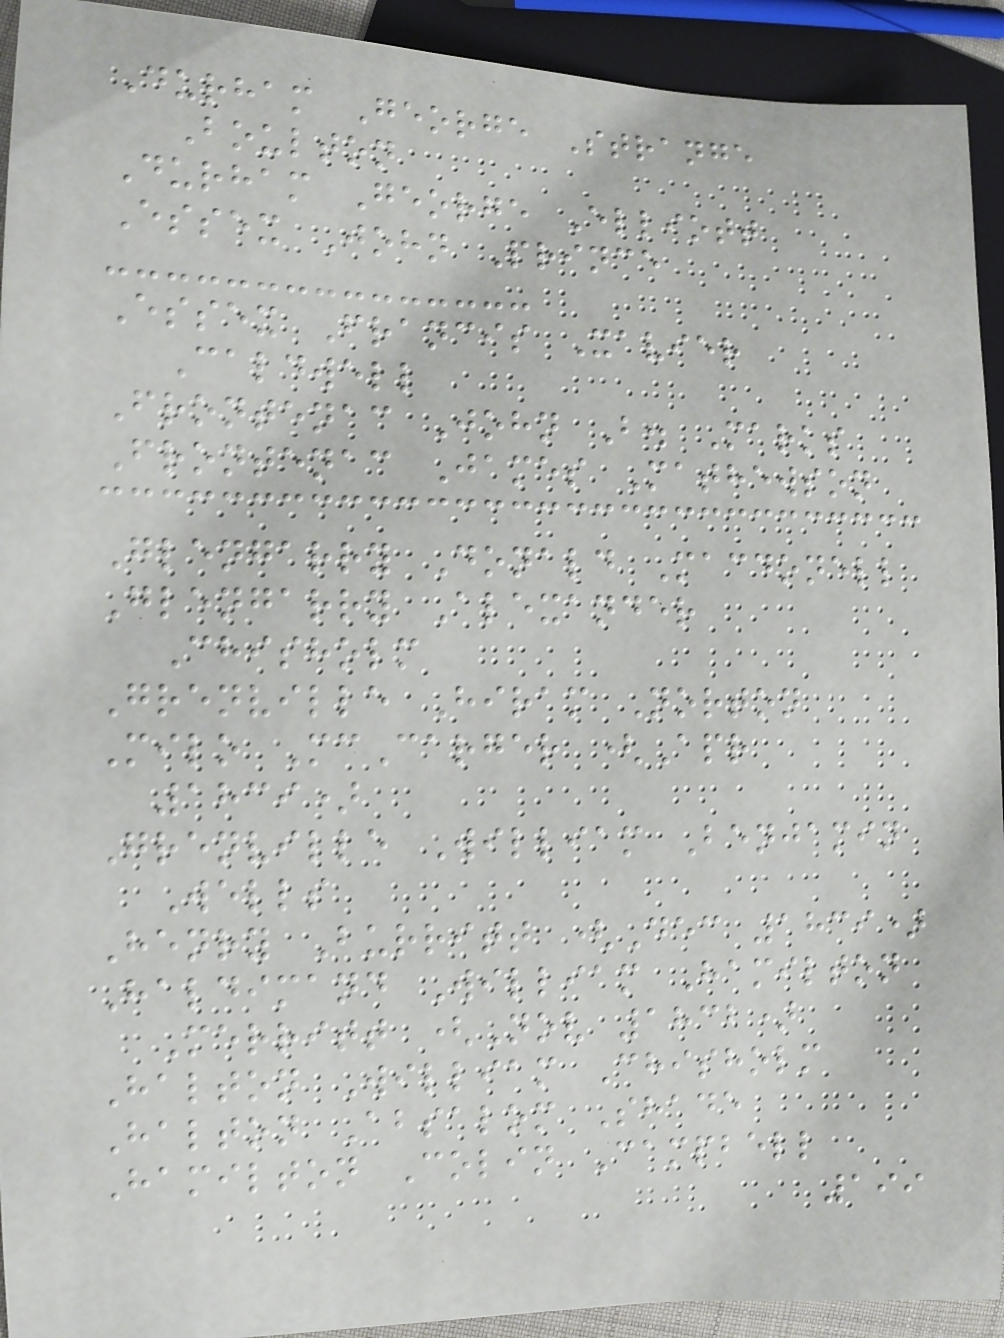Durham George Strange
Boulton
Durham George Elliott
Essex John Prince
Essex Francis Xavier
Caldwell
Frontenac John B. Marks
Frontenac James Mathewson
Glengarry Donald Macdonell
Glengarry Alexander
Chisholm
Grenville Hiram Norton
Milo McCarger (Apr
1839)
Grenville William Benjamin
Wells
Henry Burritt (Dec 1839)
Haldimand William Hamilton
Merritt (Nov 1832)
Halton William Chisholm
Halton Absalom Shade
Hamilton Colin Campbell
199
